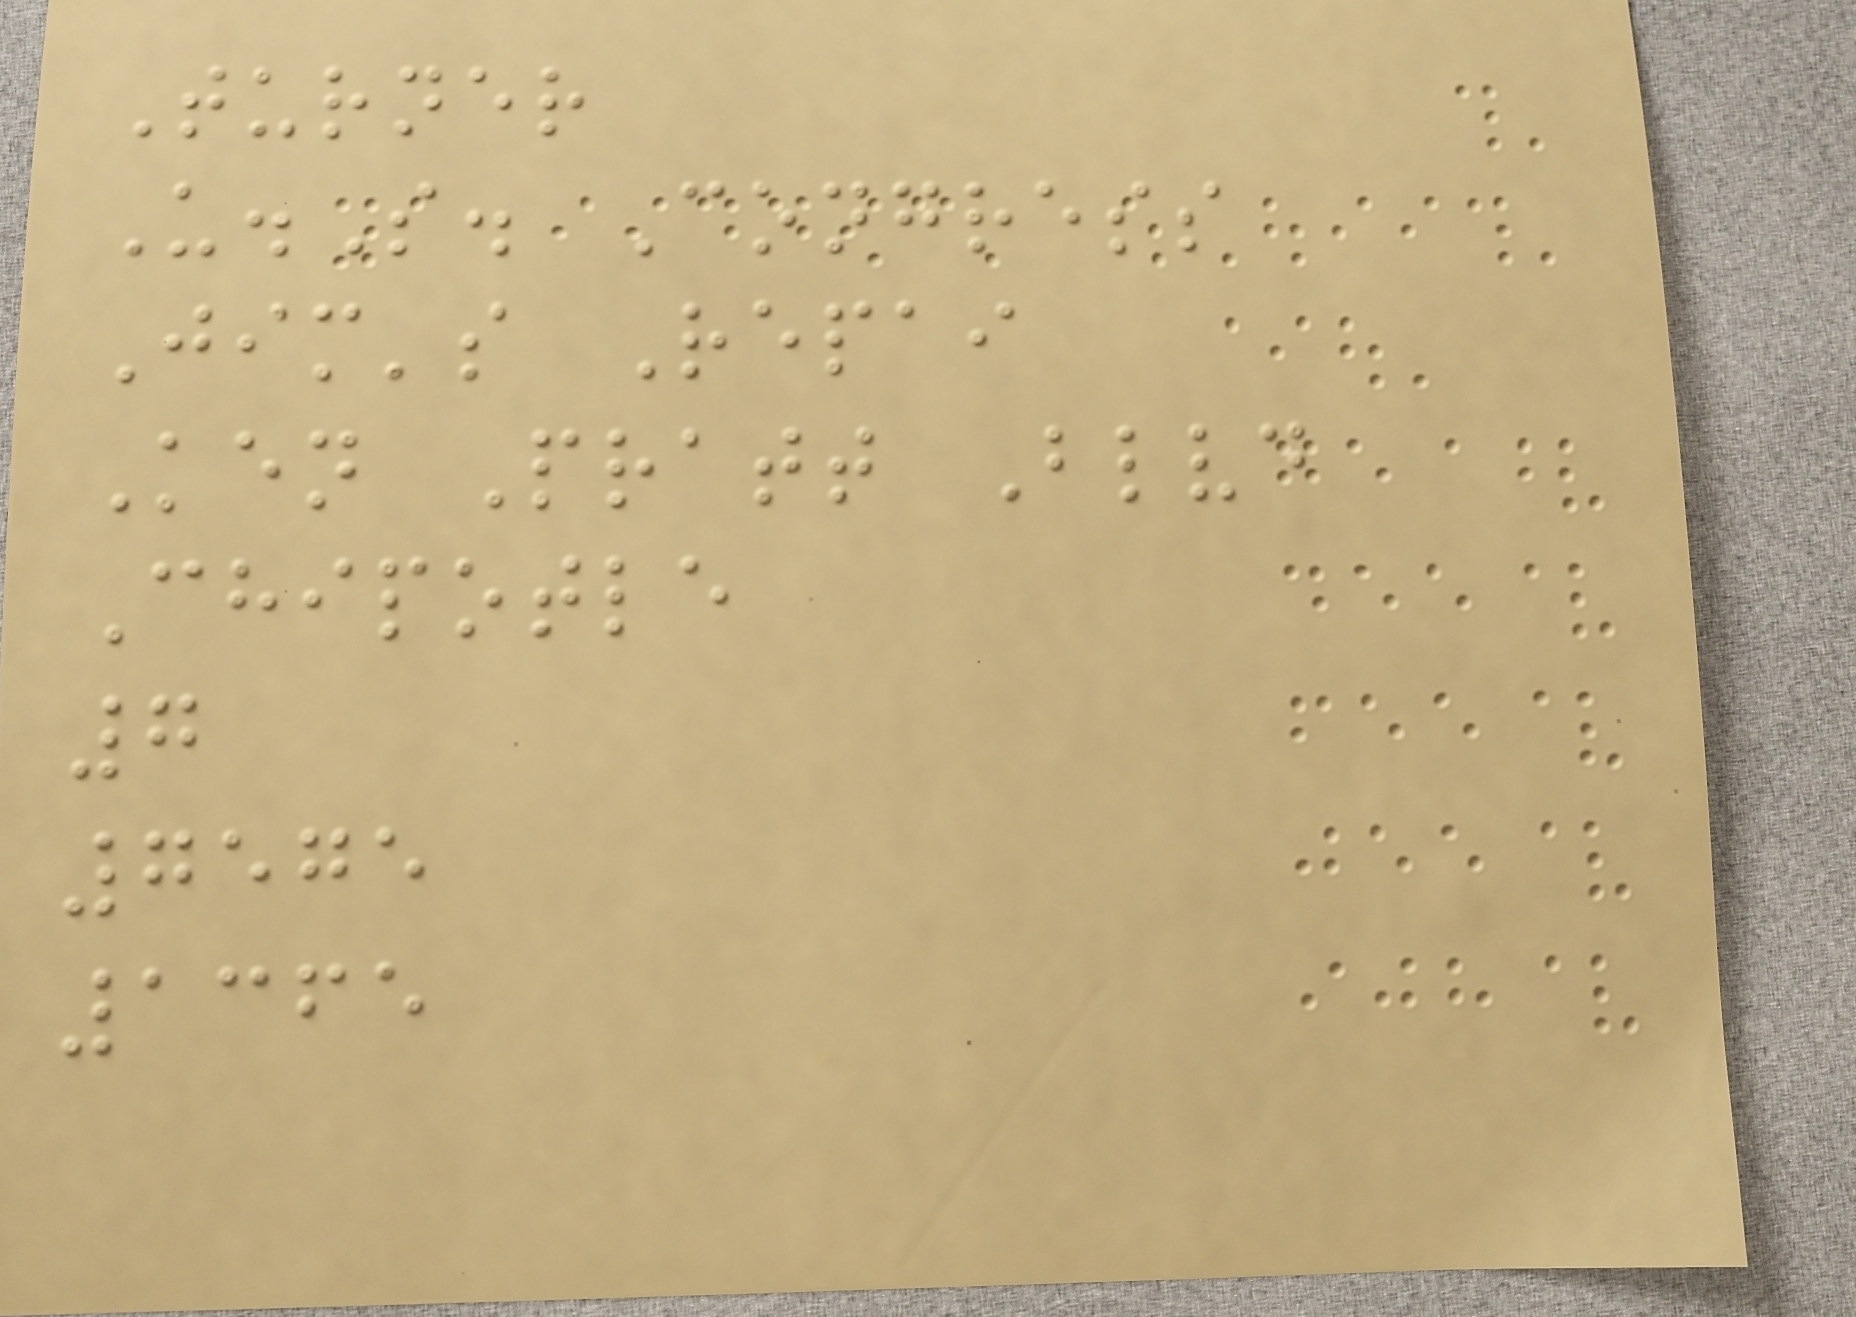Turner
U.S. Congress
Jim's Repai
Ken Pratt Blvd
Chipotle
7
7575
1365
